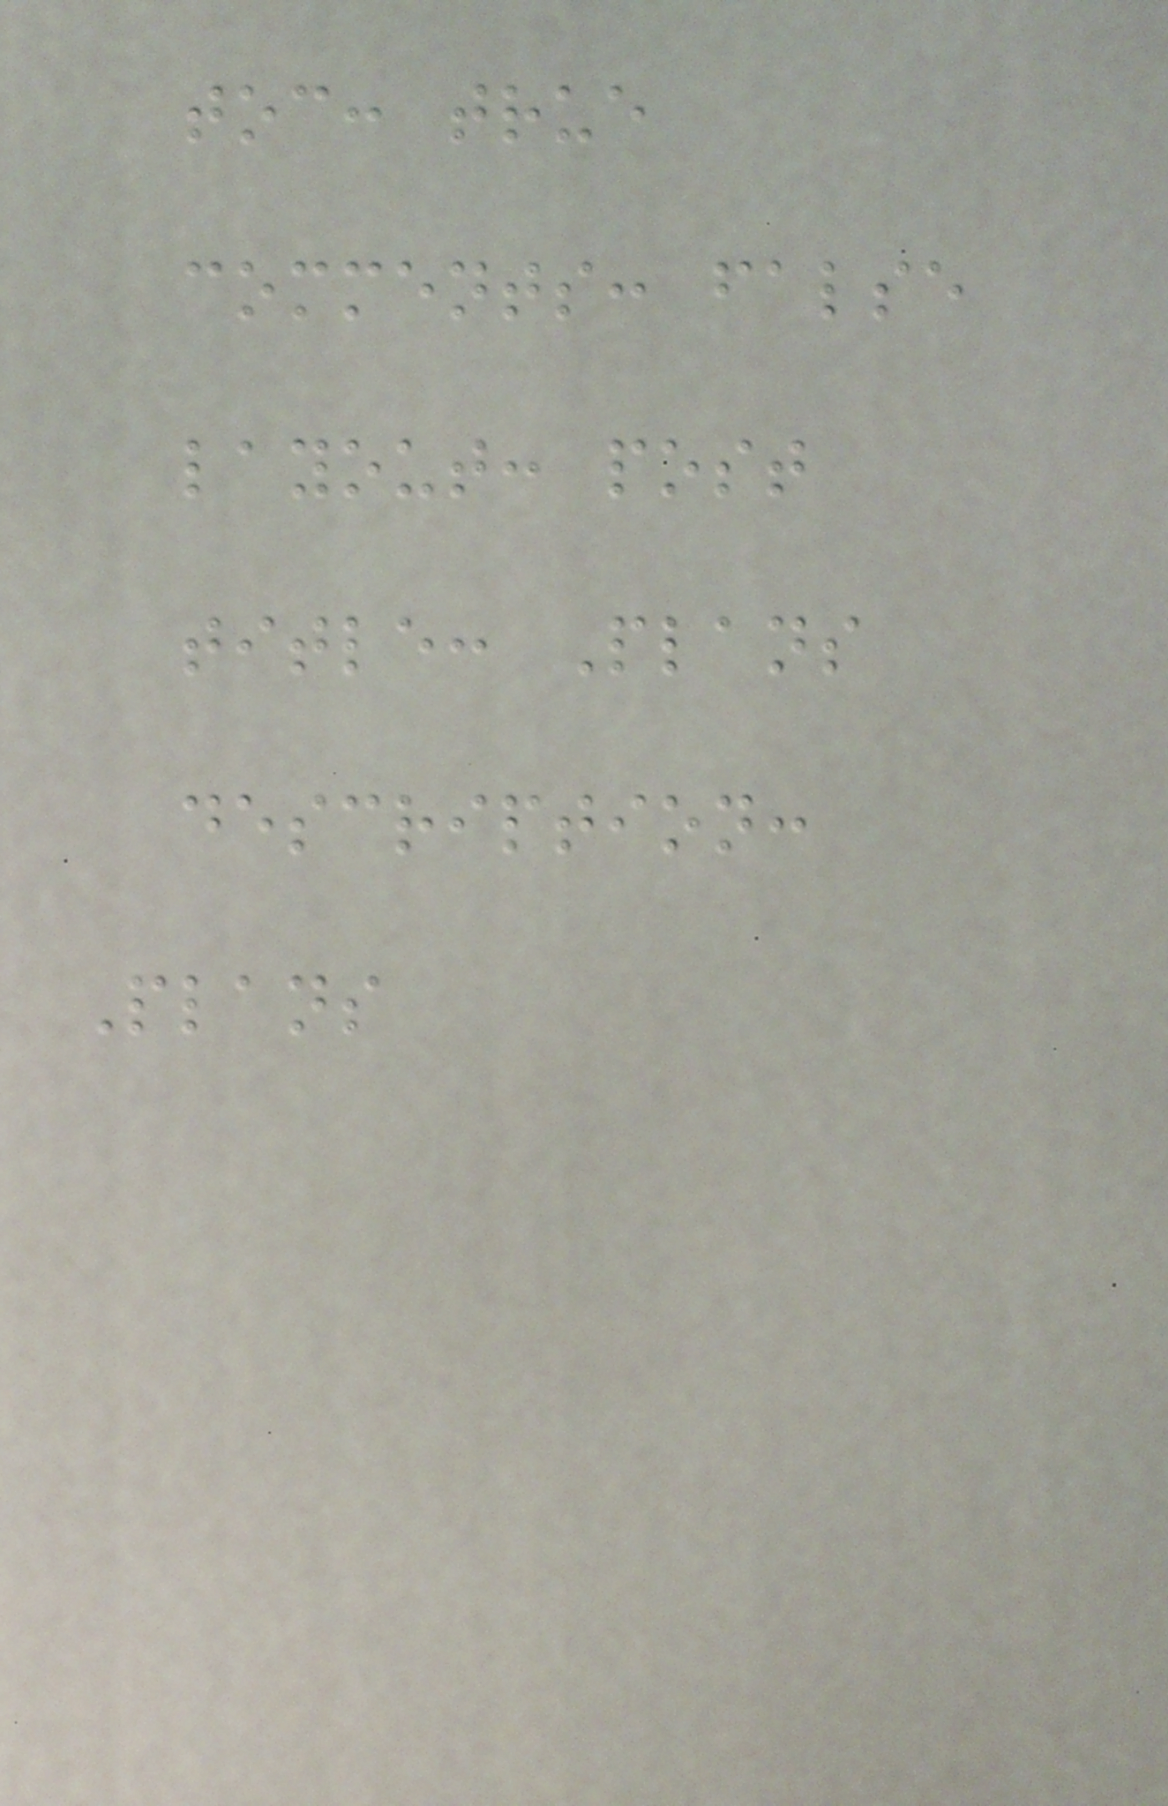toc: true
comments: false
layout: post
title: Plans
description:
Plans
